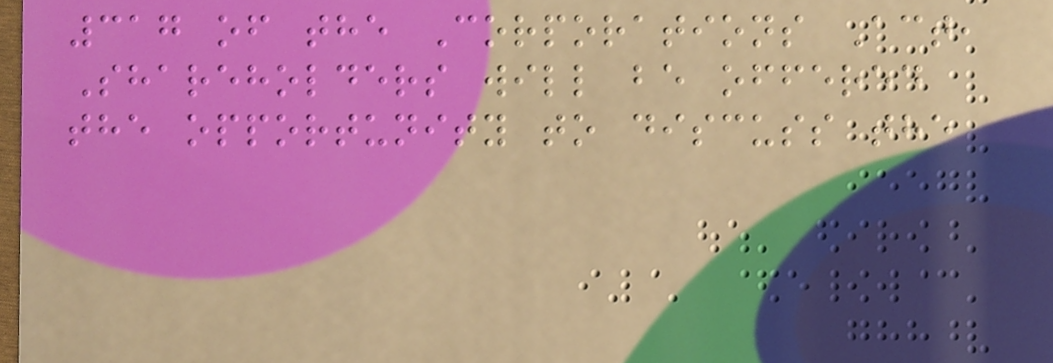317 of the Corporations Act,
Shareholders will be offered
the opportunity to discuss the
